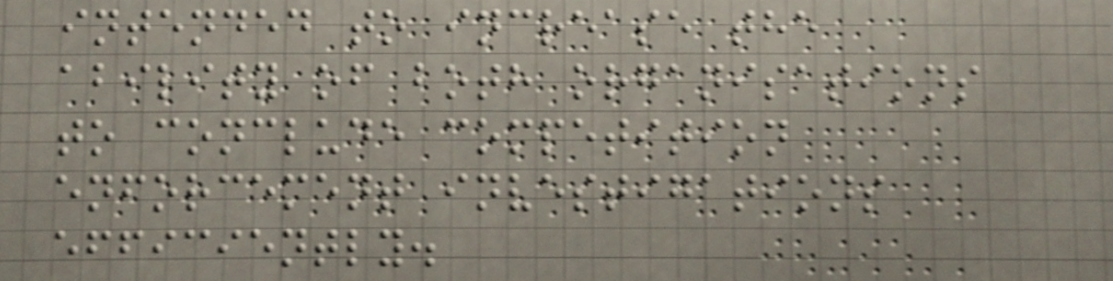intended to increase the
ability of both organisations
to conclude competition
enforcement investigations
efficiently.
